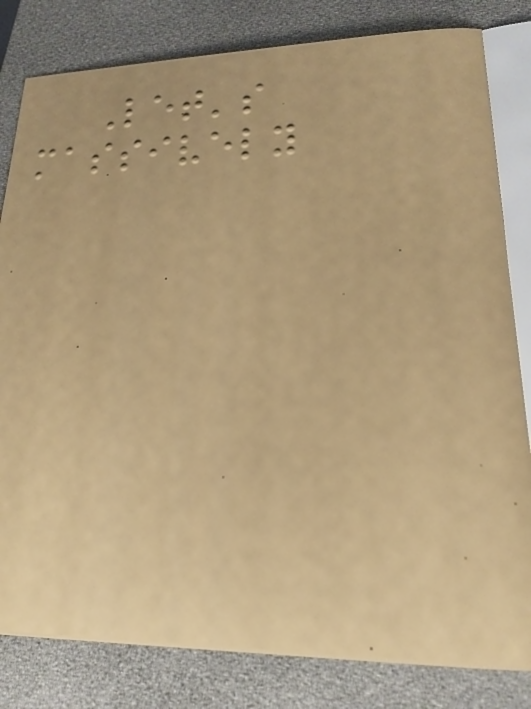Let's
massively
